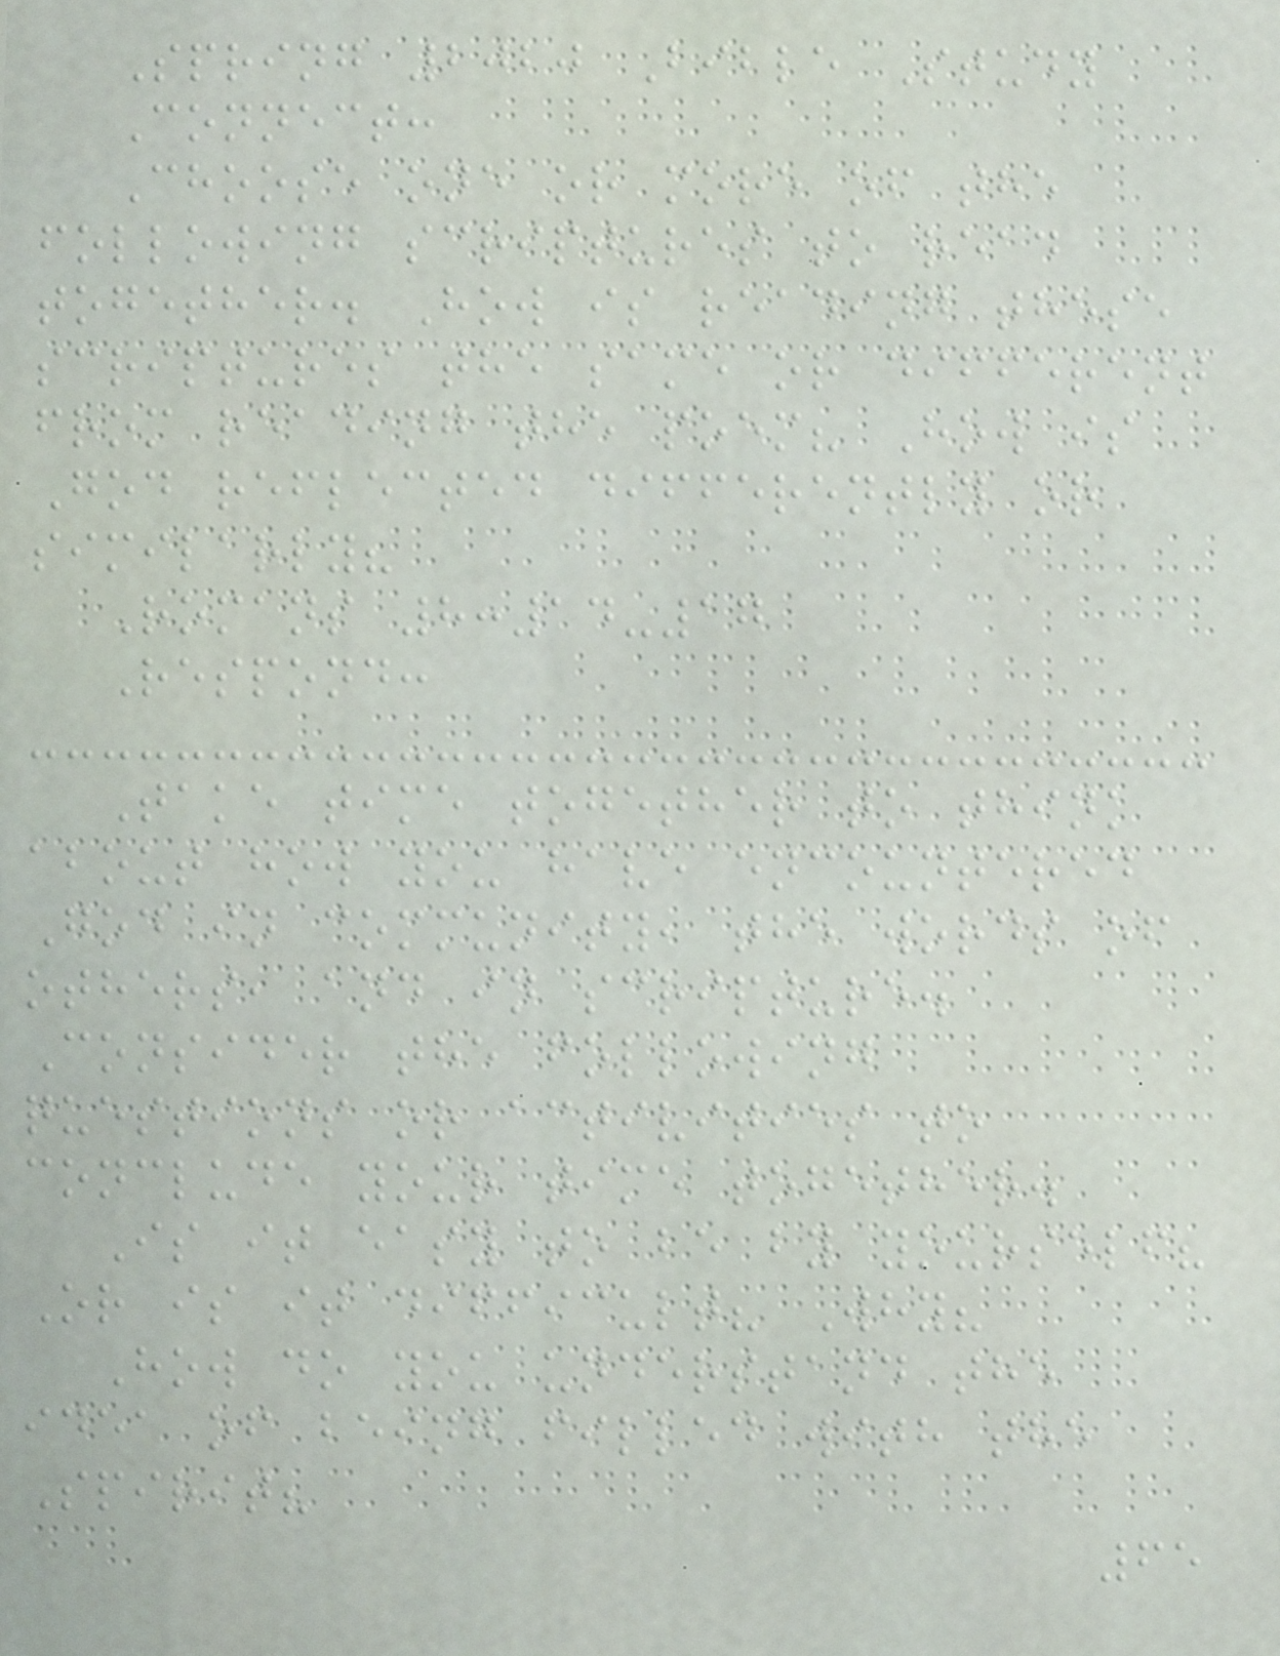Spring 2020 Bible Study
Connect:
Choose one or more of the
following scriptures to read
together. How is reading these
scriptures the same or different
from reading the poem? How is
God reflected differently or
similarly?
Romans 8:14-17
Respond:
Take time together to think
about how you have encountered
God in community, the words of
others, and in scripture.
Consider the following
questions or activities to
conclude your time together.
Is it easy to be by yourself?
Or is it difficult? Why?
How do you understand the
idea of being filled with the
Spirit?
65
